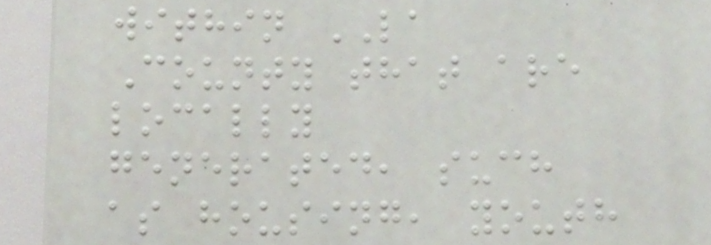within LA
County that are
locally
generated, such
as housing, youth
